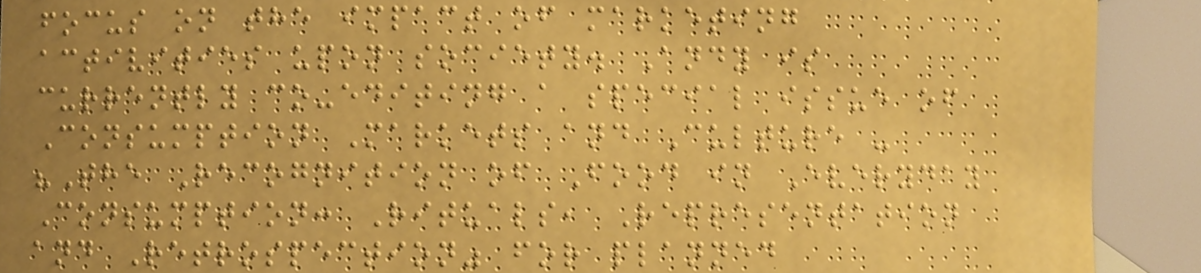focus on the impact of marketing
activities upon society. Andy is
currently co-editing a special issue of
Consumption Markets and Culture -
"The Recognition of Food in Everyday
Consumption: Rituals, Representation
and Retrospection" for planned
